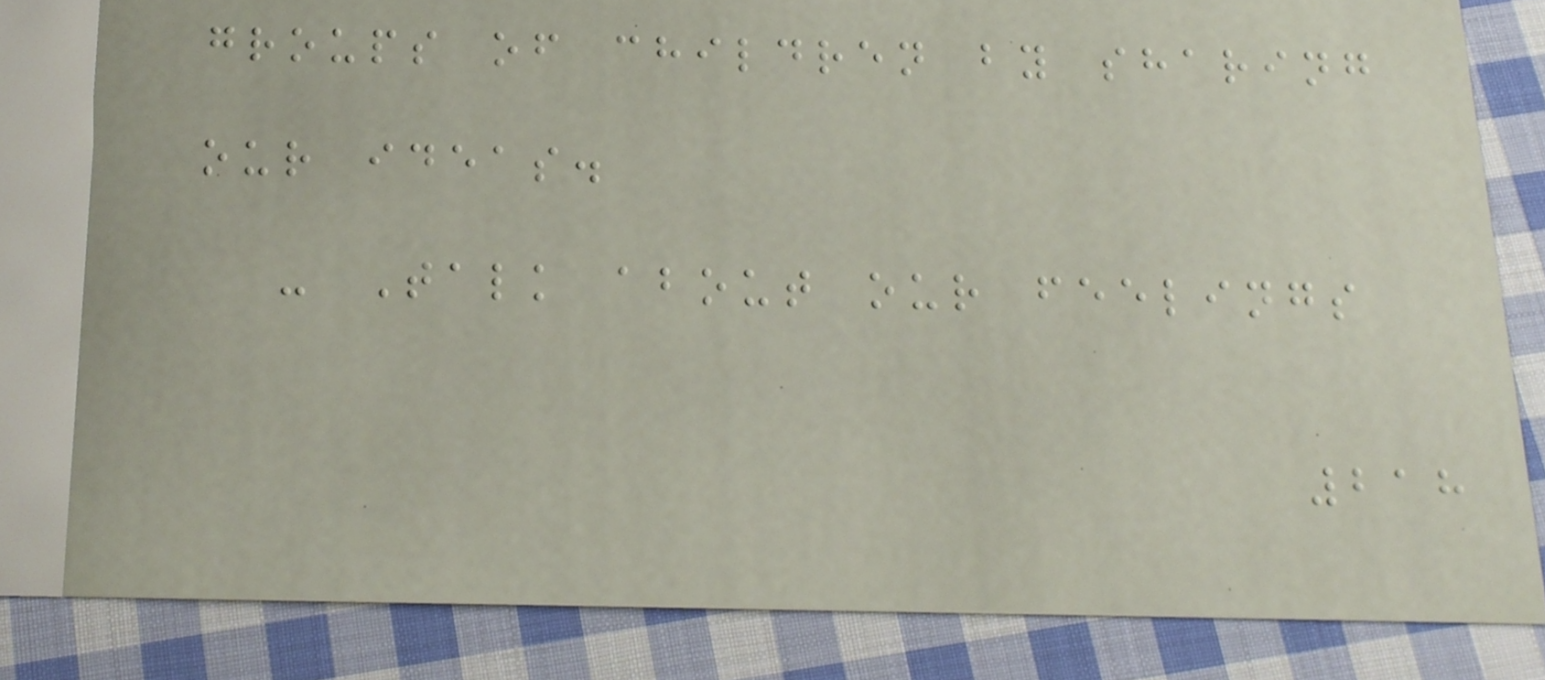groups of children by sharing
our ideas.
- Talk about our feelings
218
